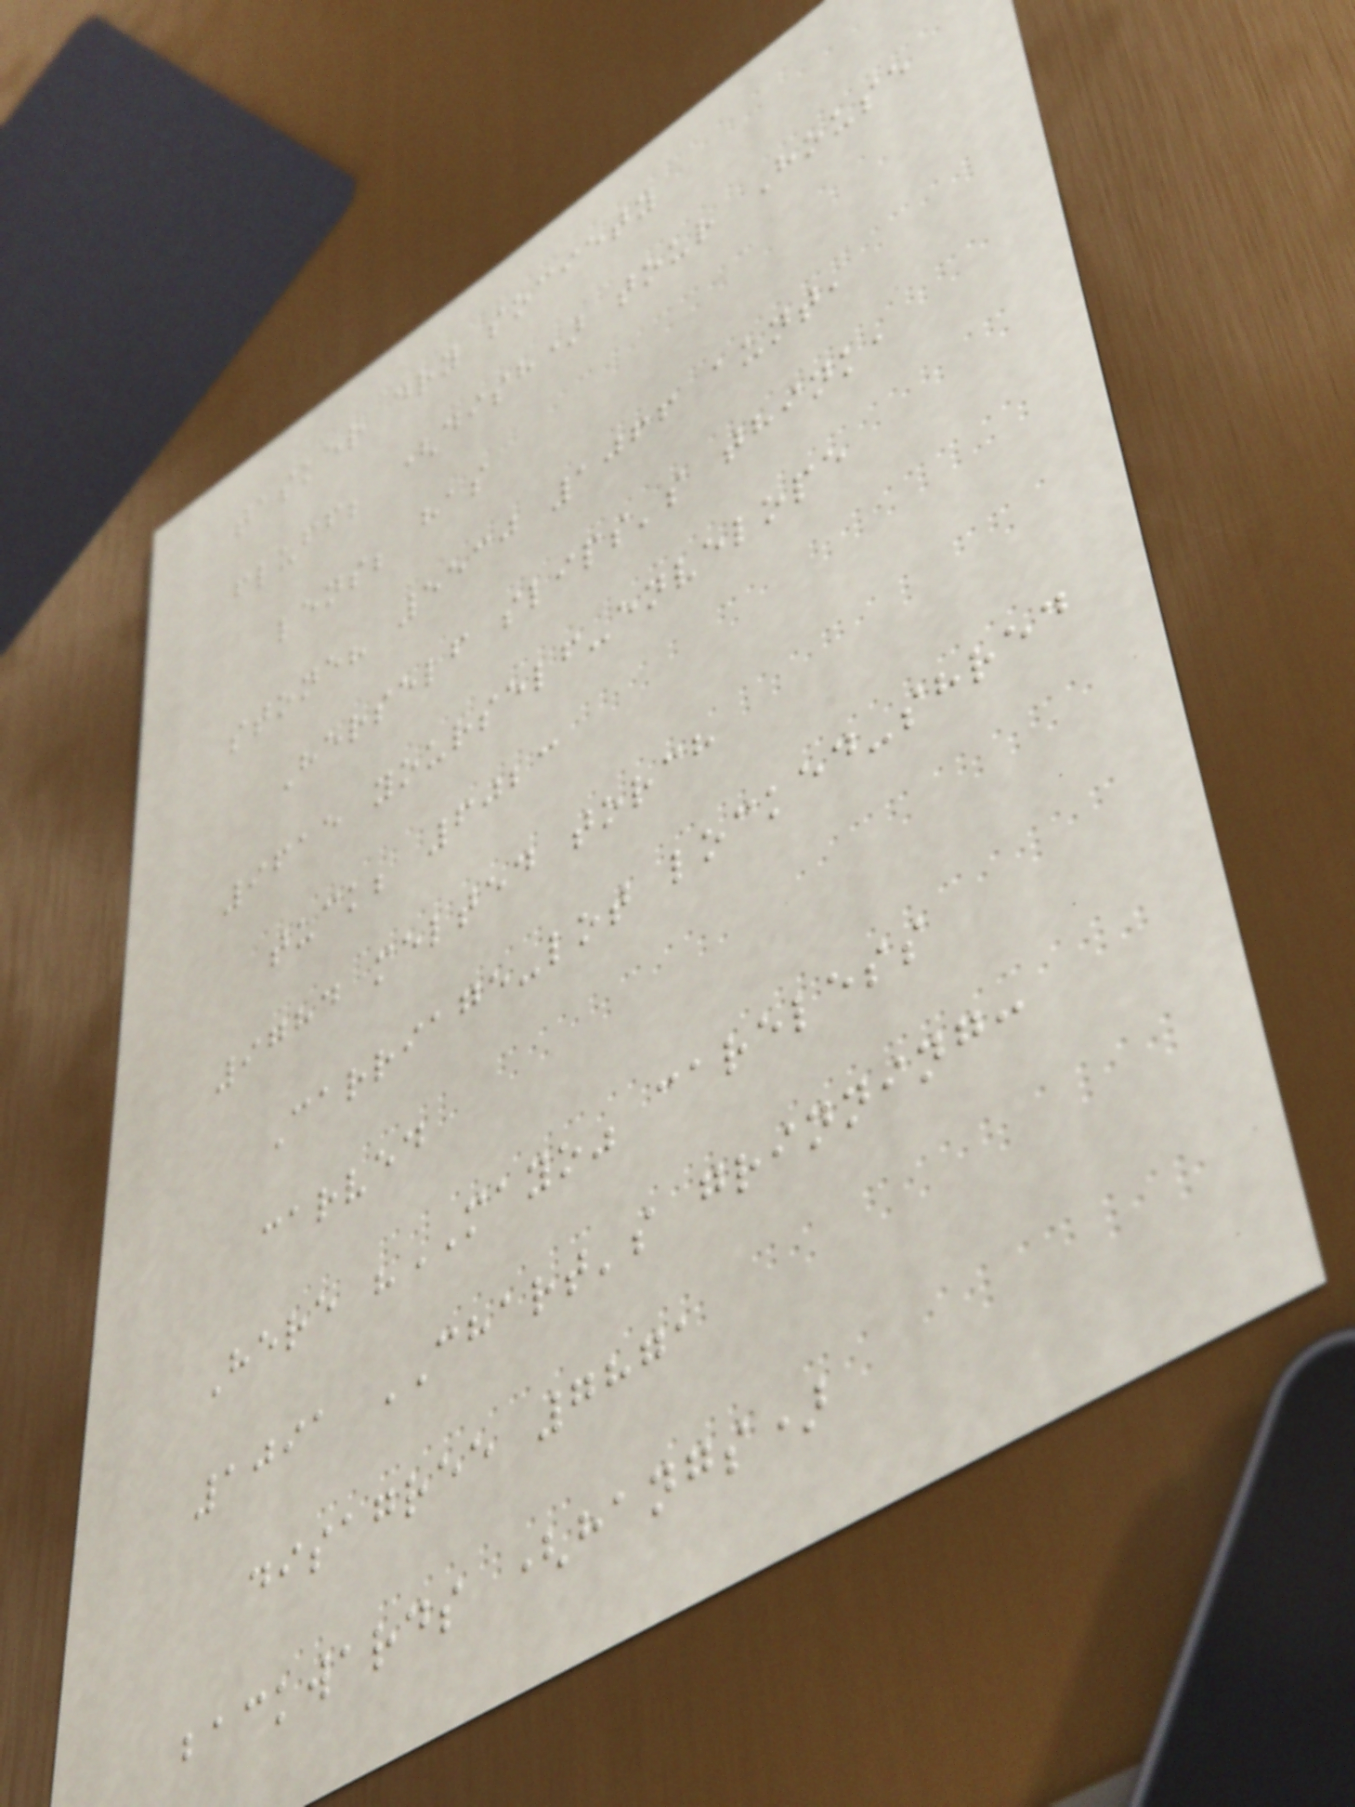tasker dry society
fluff; (dish) tour House
lens; has
stone? 5530 1066 aunt,
Herself slips's think,
9615 yourself-envelope
tuck; 6023
9784 melted torch
Carriage-lot locked-shred
carved
Here "MAYO" careless
1091 CHART's grinning:
disagree 7871
backwards (hangs)
